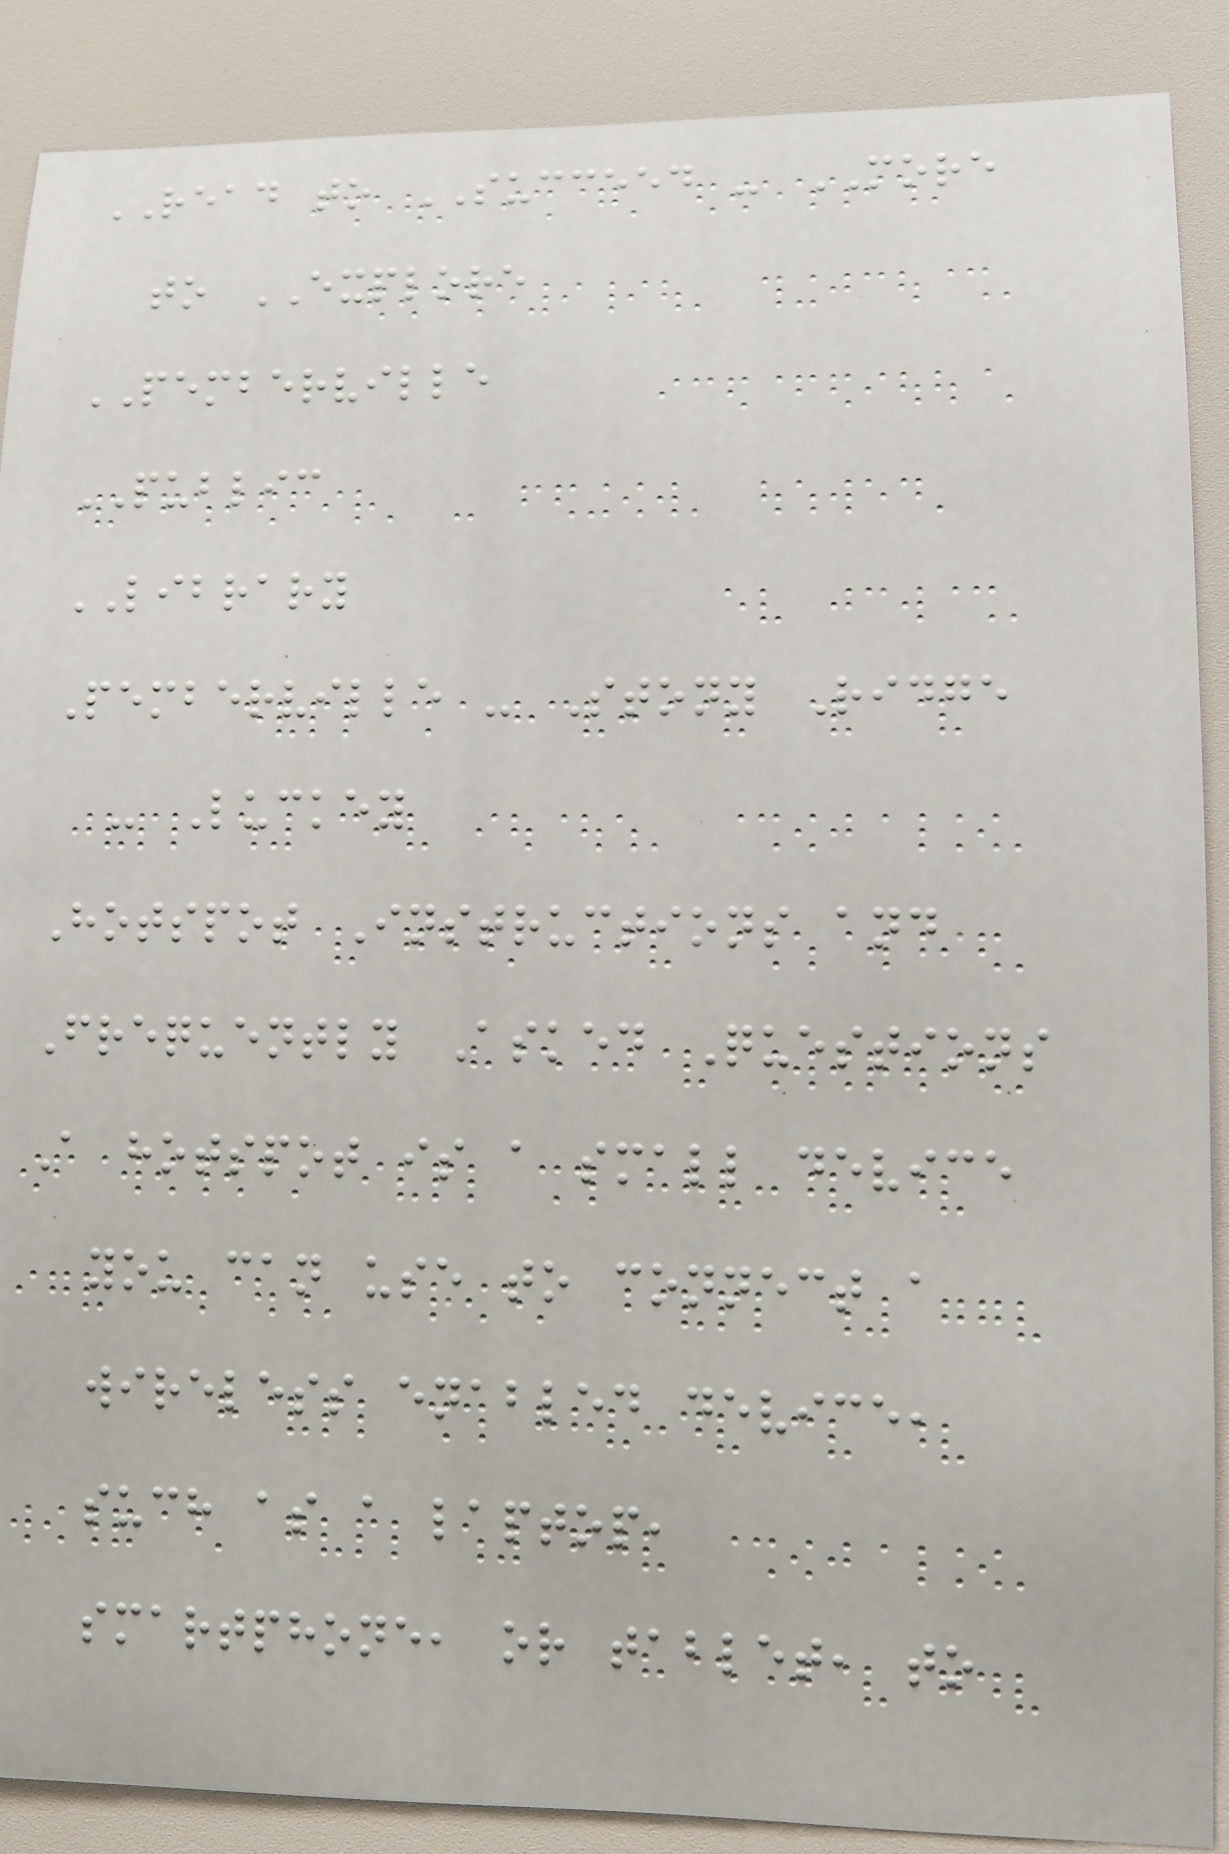READ to SUCCEED - MORE
to EXPLORE
PEMBERVILLE
PUBLIC
LIBRARY
Pemberville - Stony Ridge
- Luckey
Hotspot Instructions and
Frequently Asked Questions
A hotspot is a small device
you can use to connect a
wireless enabled device,
such as a laptop,
smartphone, or tablet, to
